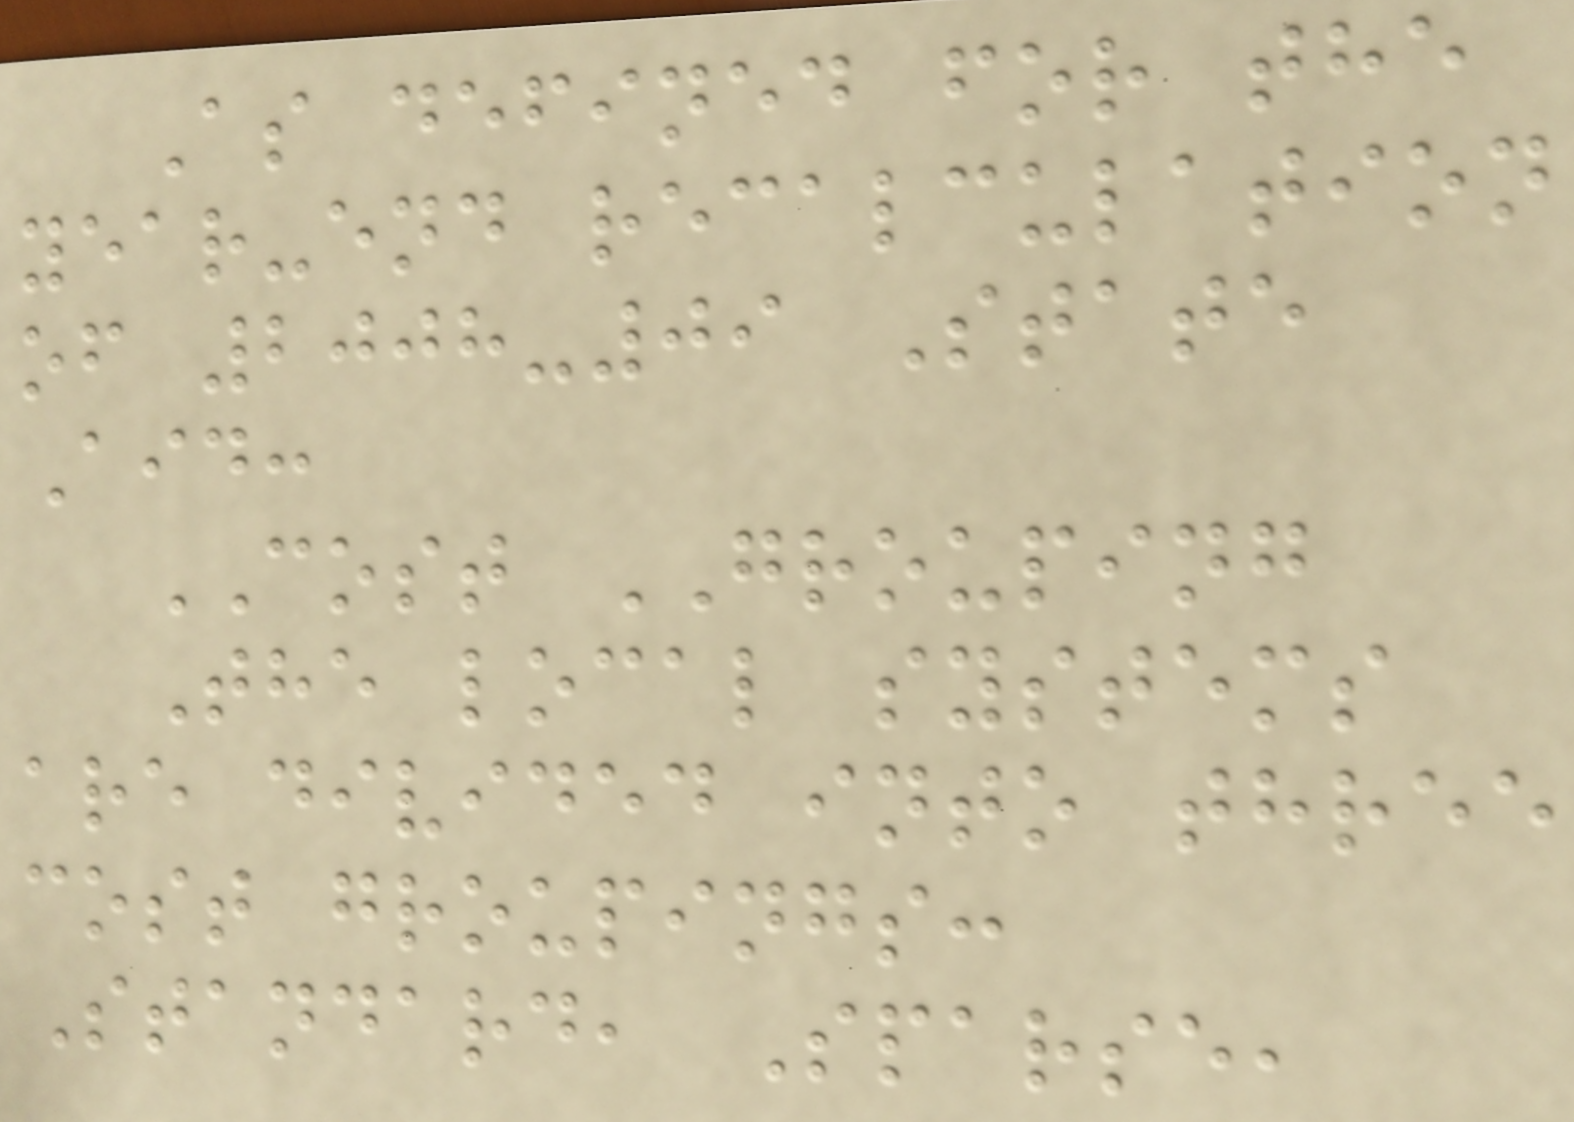As defined for the
year-end recalculation
of 2008-09 State
Aid:
COST GROUPING
The local systems
are divided into three
cost groupings:
Standard, Sparse,
